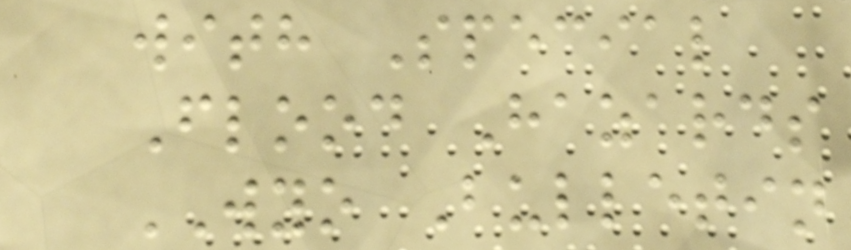with Special
Flood Hazards
WYO Bulletin
